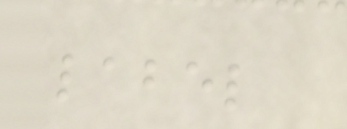label
